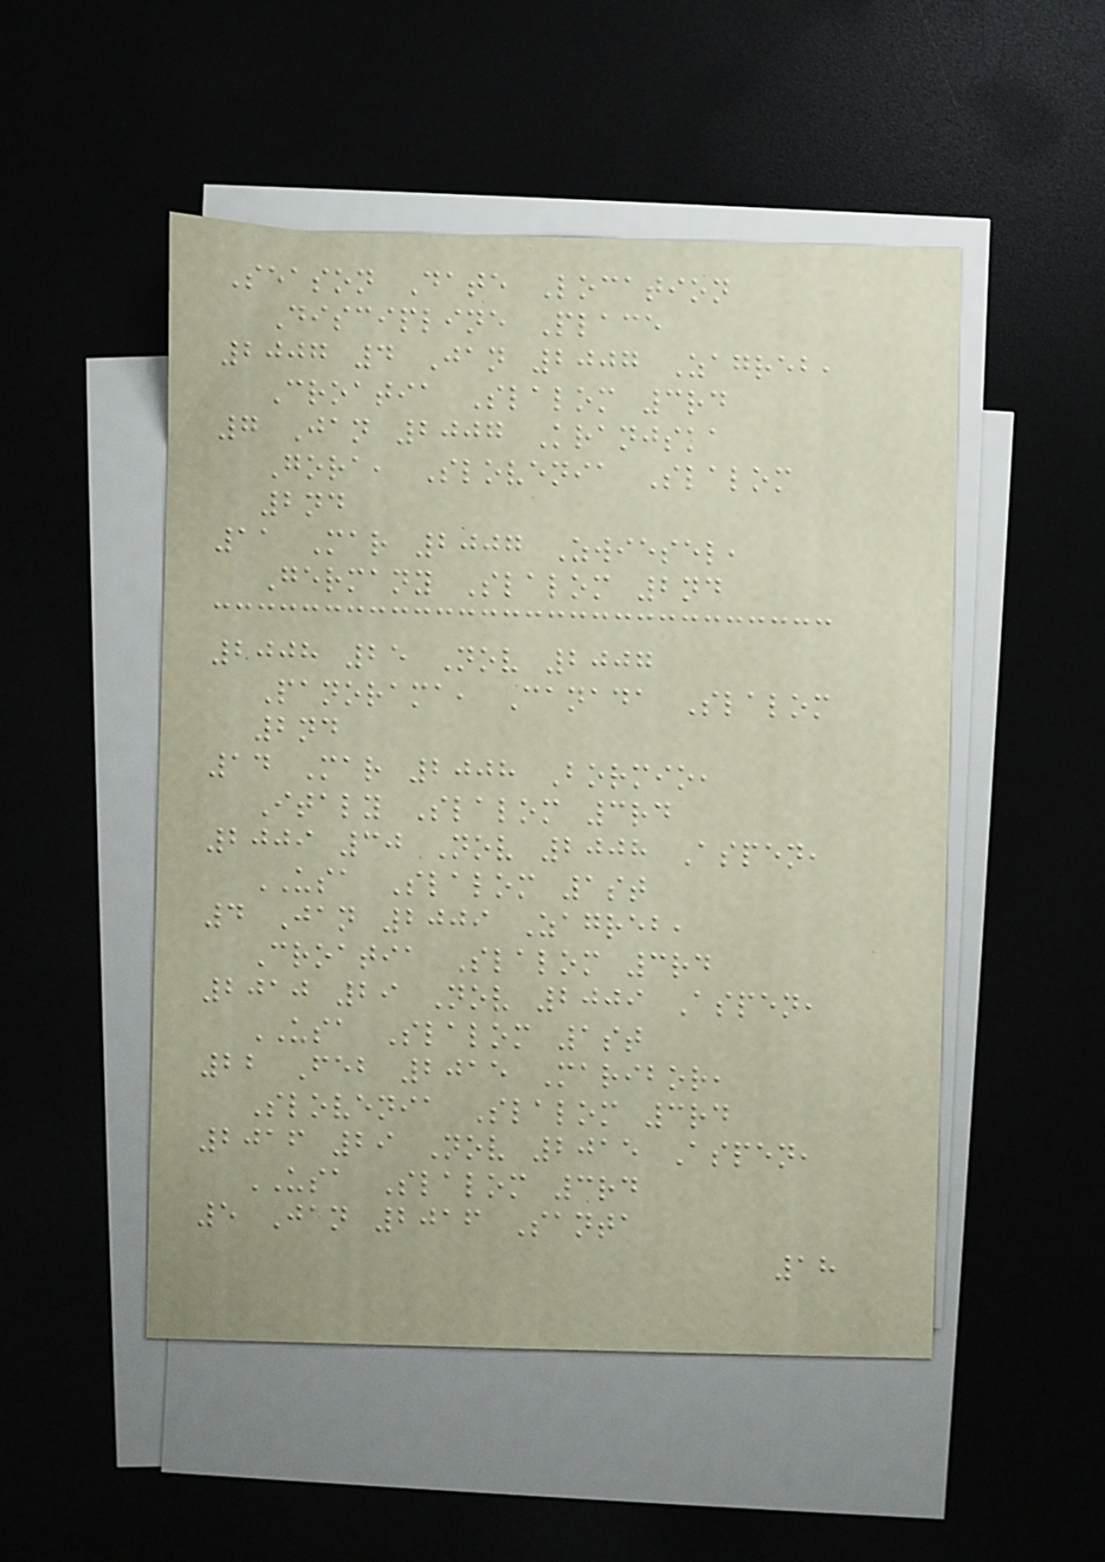Season Date Location
Discipline Place
2007 4 Jan 2007 Zagreb,
Croatia Slalom 3rd
7 Jan 2007 Kranjska
Gora, Slovenia Slalom
2nd
11 Mar 2007 Zwiesel,
Germany Slalom 2nd
2008 25 Nov 2007
Panorama, Canada Slalom
2nd
14 Mar 2008 Bormio,
Italy Slalom 3rd
2009 30 Nov 2008 Aspen,
USA Slalom 1st
4 Jan 2009 Zagreb,
Croatia Slalom 3rd
2010 29 Nov 2009 Aspen,
USA Slalom 1st
22 Feb 2015 Maribor,
Slovenia Slalom 3rd
2016 29 Nov 2015 Aspen,
USA Slalom 3rd
5 Jan 2016 Santa
18
